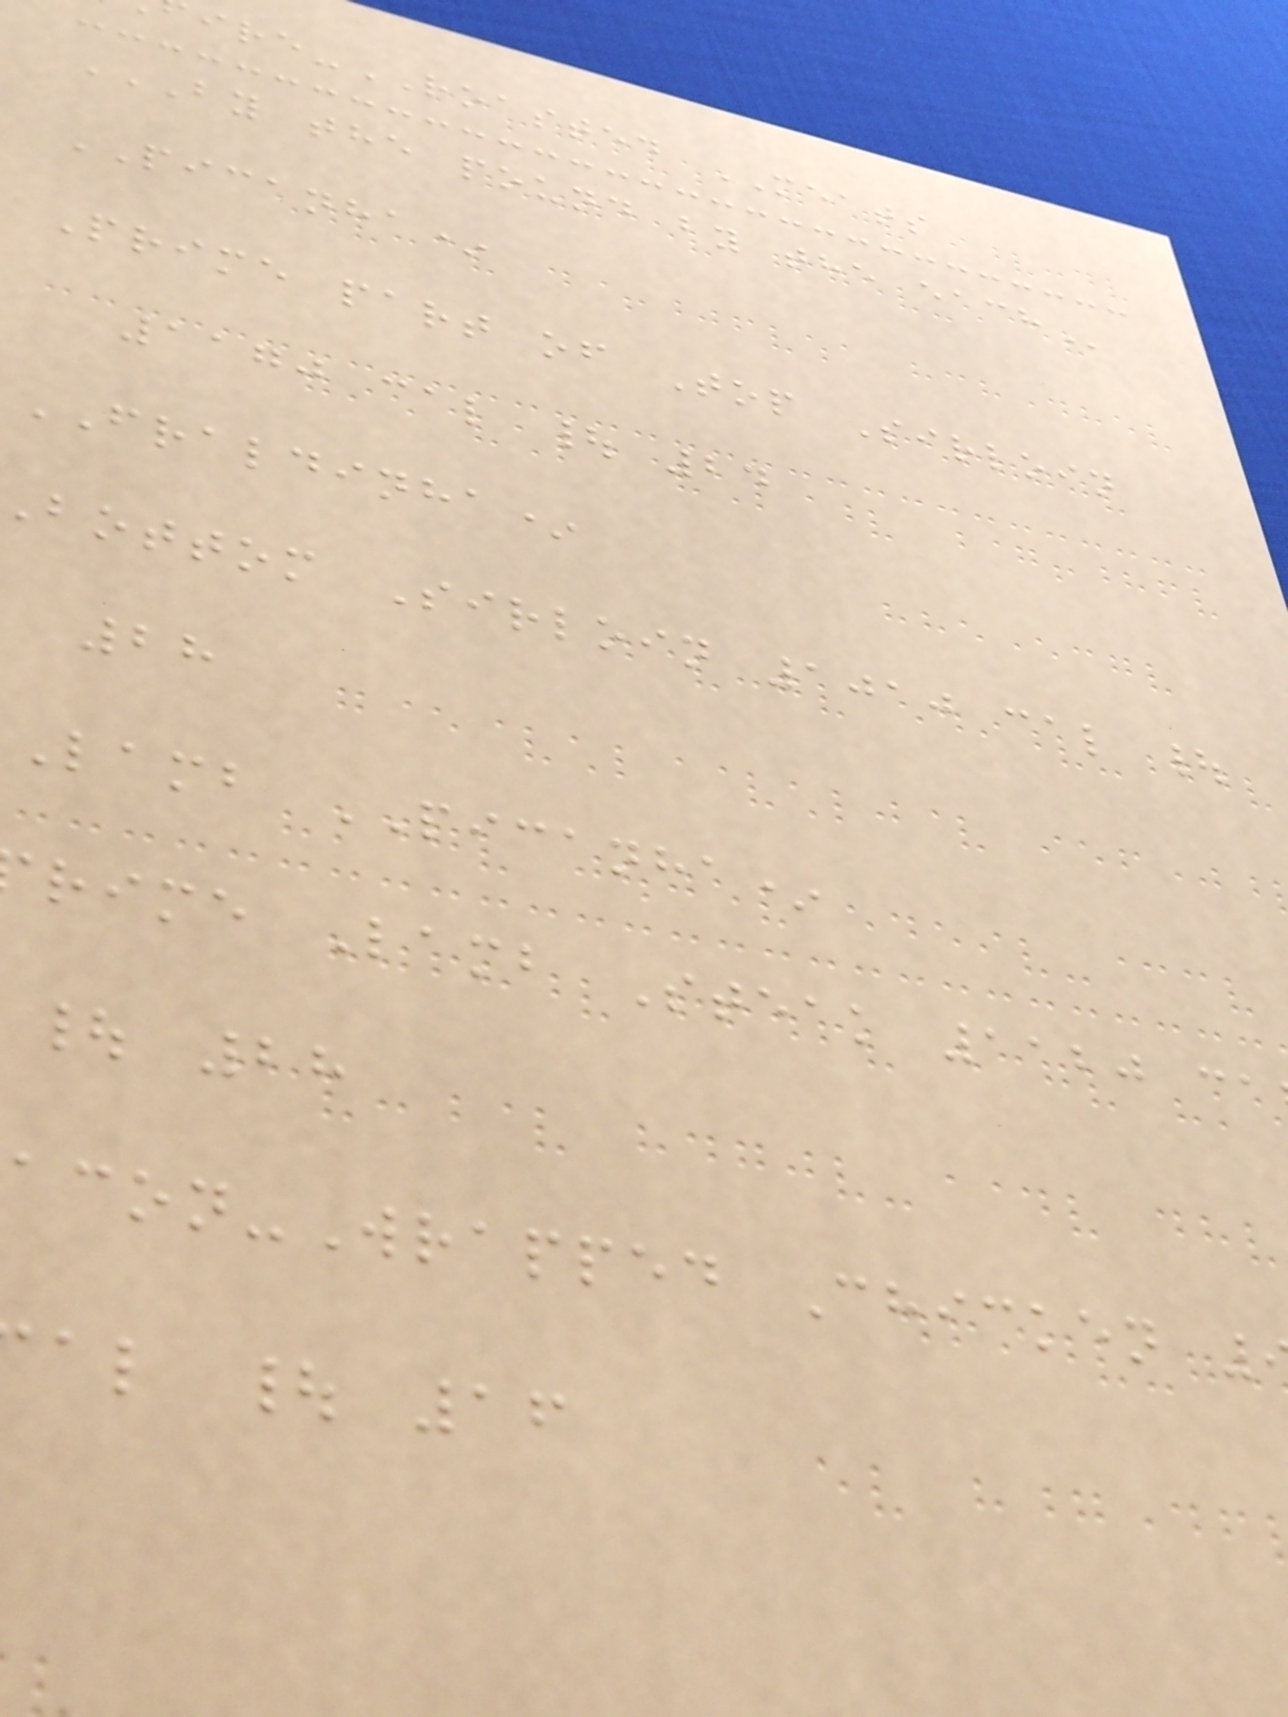-ROASTED MEATS
BY THE POUND BY THE EACH
PICANHA*
Prime part of Top Sirloin
1170 cal | 24
FRALDINHA*
bottom Sirloin 1010 cal |
28
lamb PICANHA*
rime Lamb Steak 1120 ca
| 28
acon-Wrapped Chicken
al | 16
